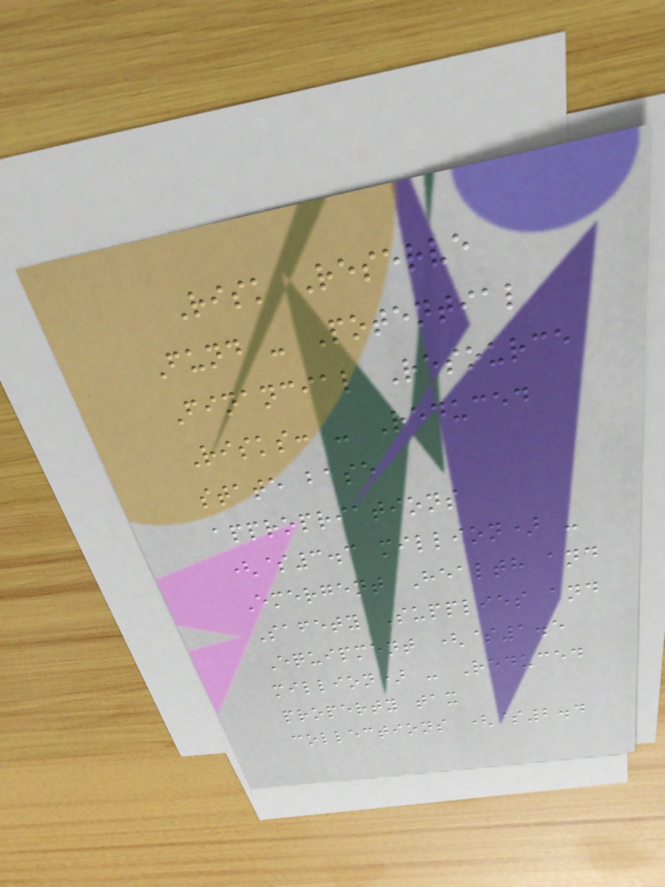Risk Reserve
Fund - Potential
Financial Resource
Risks: - Reduced
state base
appropriations
($3.3 million) -
Emergent Health and
Safety Supplies and
Equipment ($1.5
million) - Reduced
property tax
collections ($2.4
